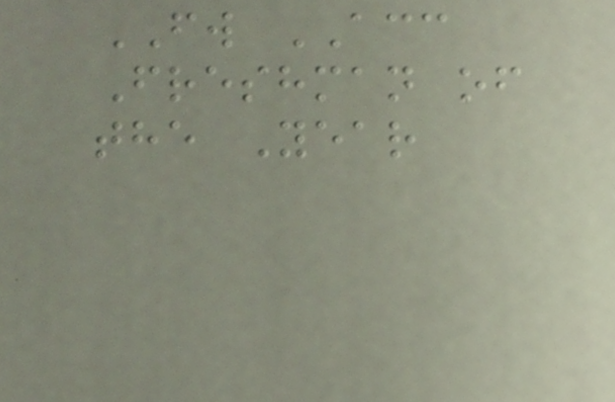FW ACC
Freshman of
the Year
